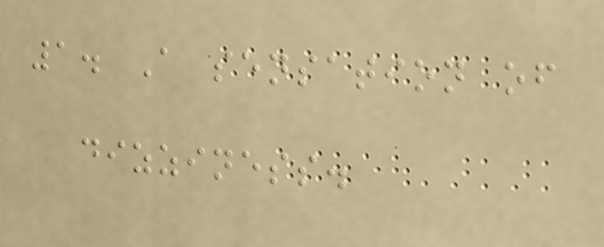1. A sensation of
dizziness.
